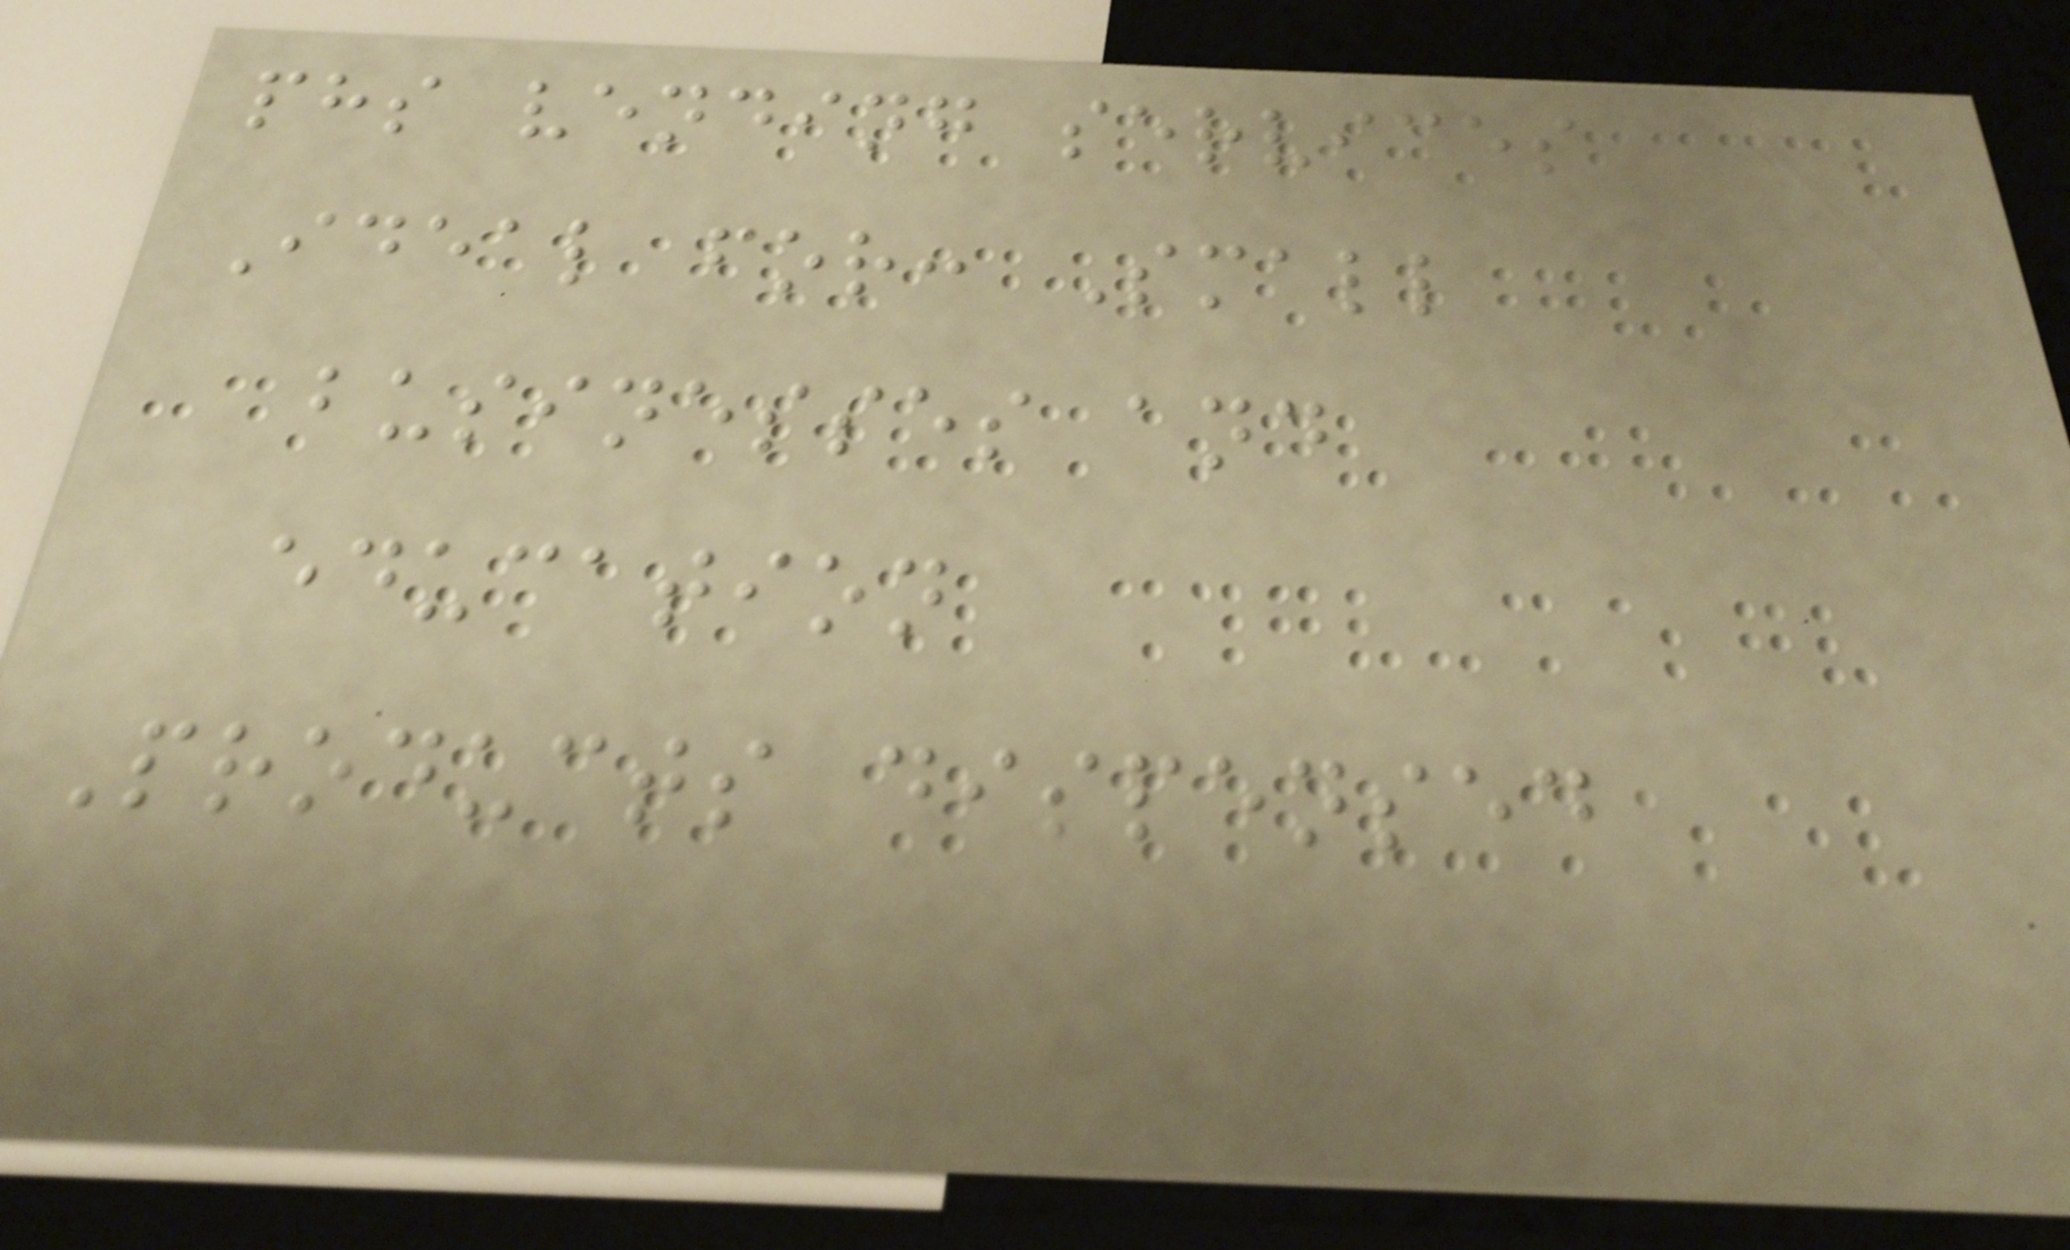phs vending services
Ideal for: Small
businesses and
education
Products dispensed
